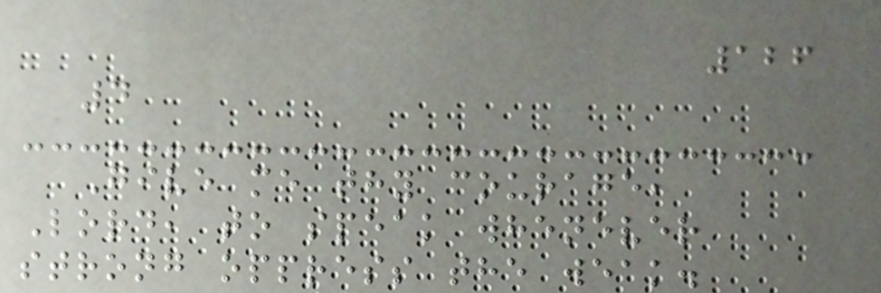126
4
Give me thy courage,
Lord, to speak whenever
strong oppress the weak.
